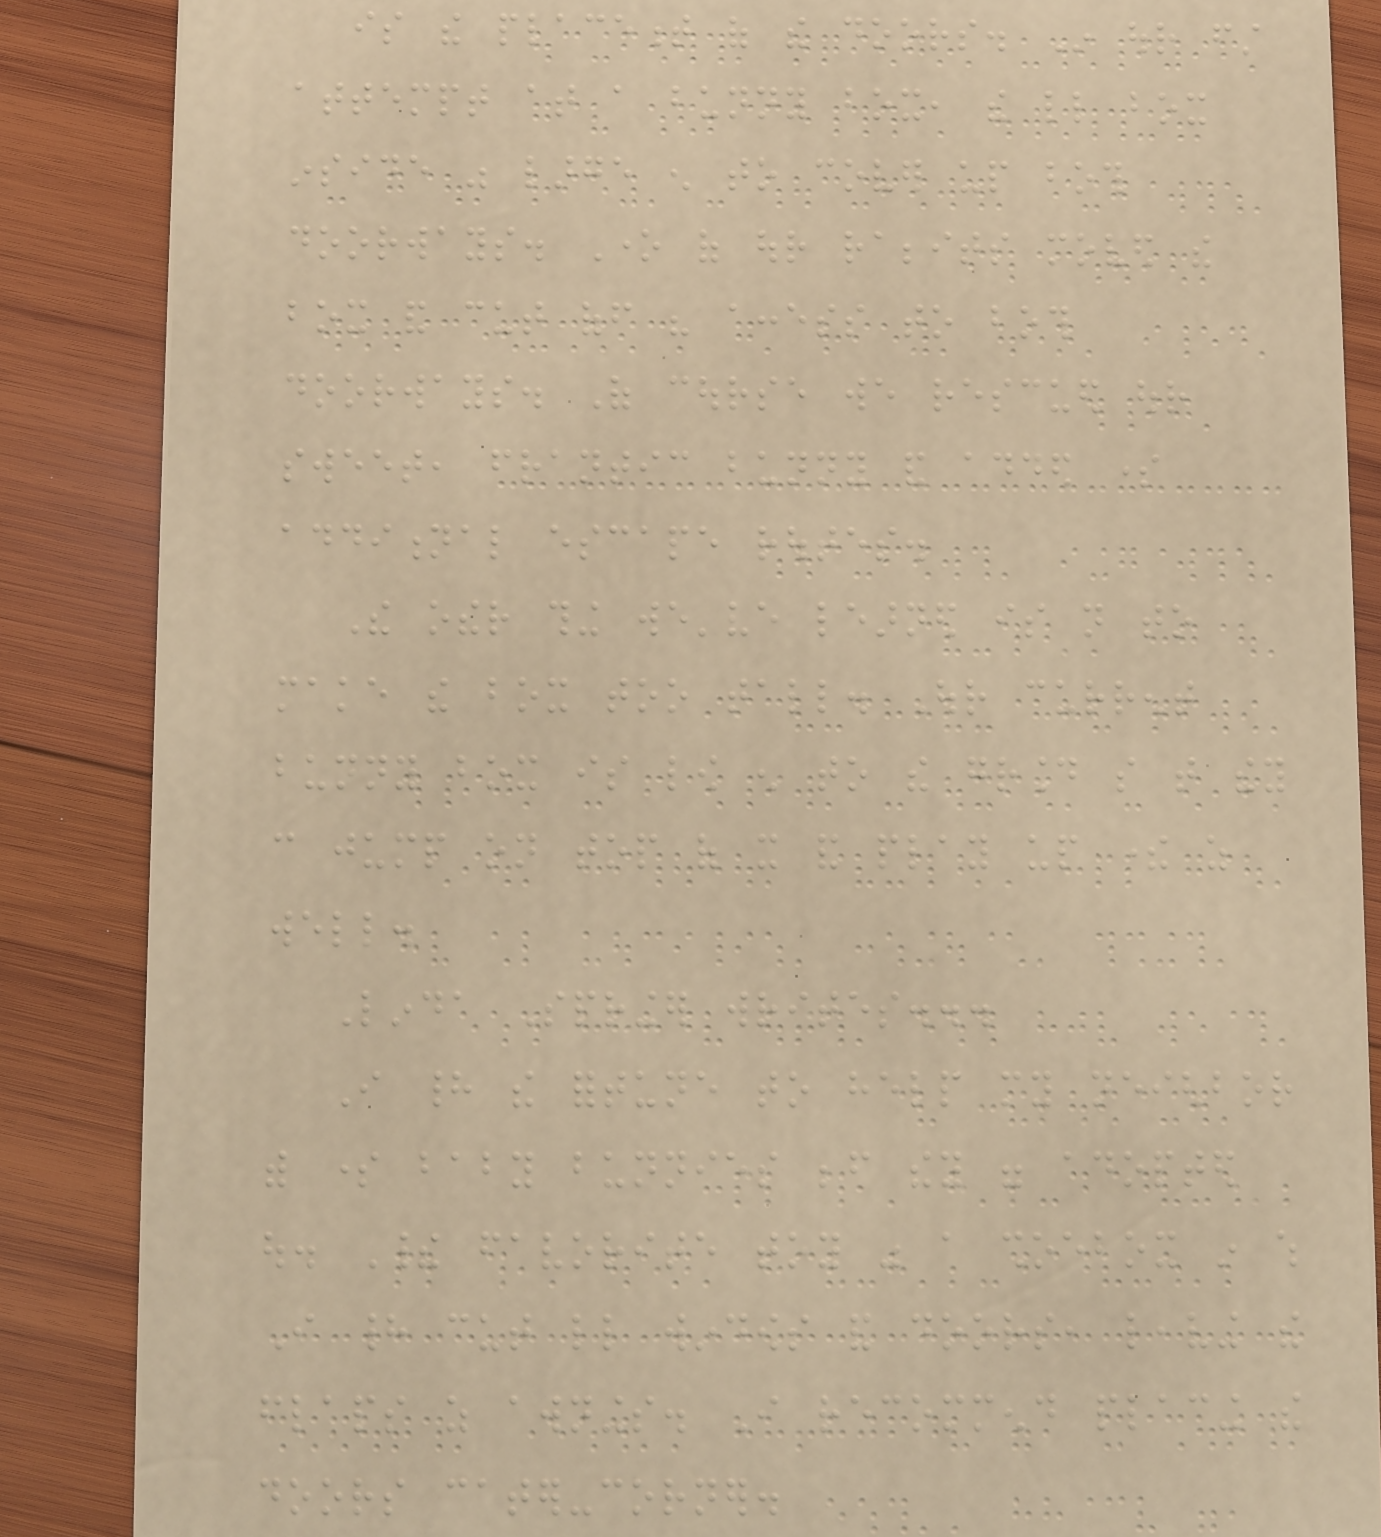is the placement of the doors. In our first
attempt at a bunny box, the little box
inside was large enough to cover up both
doorways. One of our rabbits moved the
box and cut off his access to both
doorways. Of course we rescued our
sweet, frantic bunny and added some
additional escape routes.
The other thing we've learned is not to
make the box too tall. Our current
bunny box is low enough to the ground so that they
can jump on top of it and play up there as
well.
Linda Springer writes...
I had the fortune to help my neighbor
with some baby bunnies before they were adopted
out. Their favorite toy was a shoebox in which
I had cut little windows and doors, leaving the
flaps as awnings. I recommend placing the
doors cater-corner.
